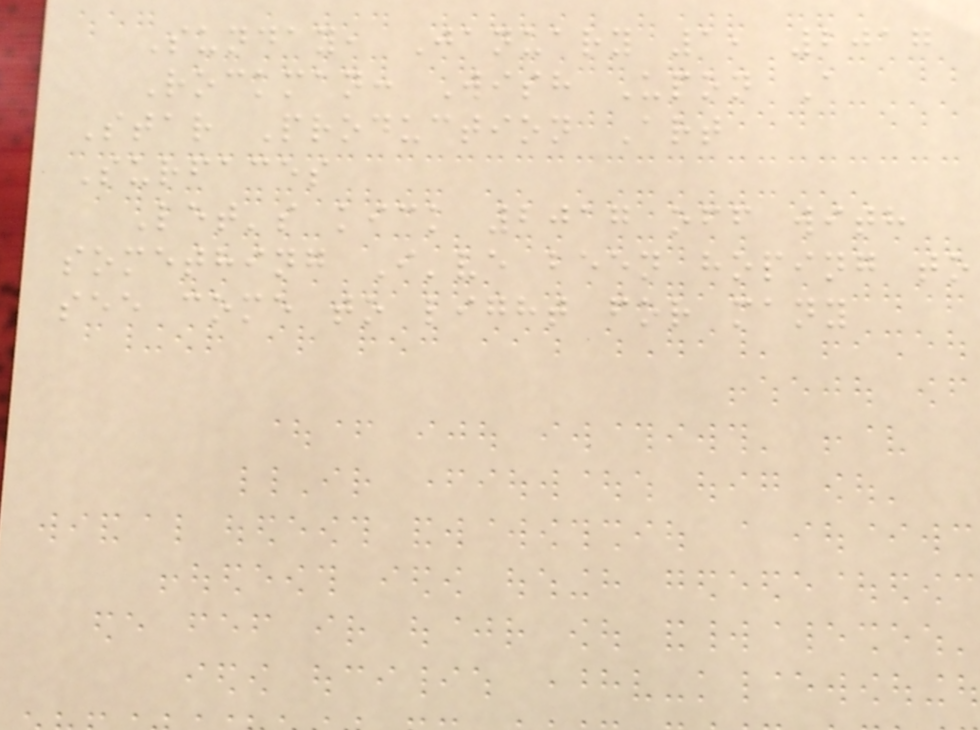Sunday, January 1, 2017
Rockman: Wish Upon A
Star Production Art
Surfaces
Let's kick 2017 off with
something I've been hoping to
see come to light for many
